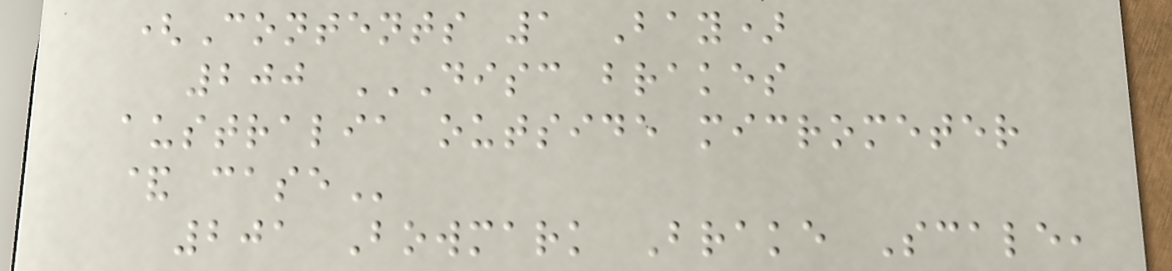(Contents 1 Bay)
200 DISC BRAKES
AUSTRALIA OUTSIDE MICROMETER
& CASE
201 Bowmark Brake Scale,
